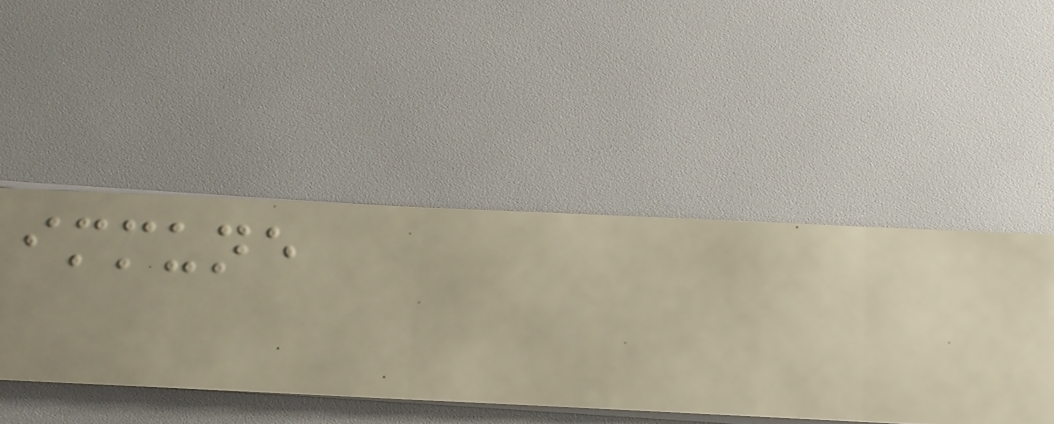immune
